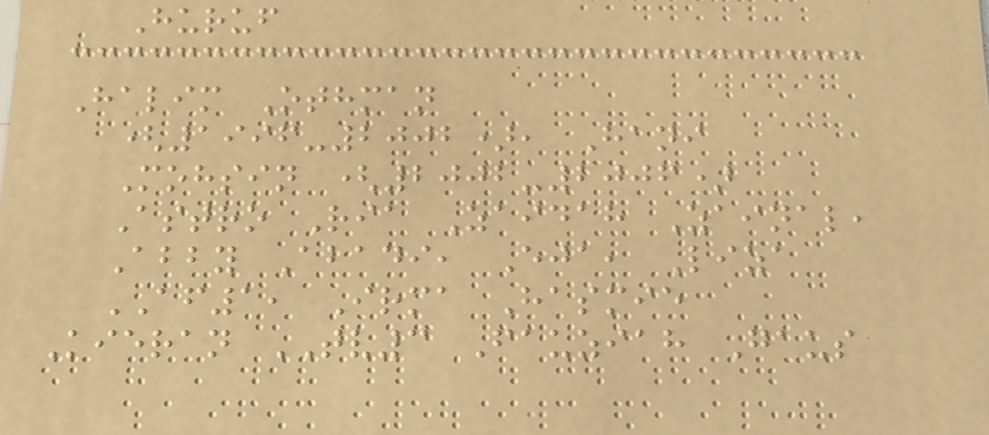Huruf
Halim Othman
(1996-2002), Hani
Mohsin (2002-2006)
Astro Ria Zaidah Zainal,
Abby Abadi, Eja, Liza
AF1, Irma Hasmie
Kieran TV3 Fauziah Gaus
